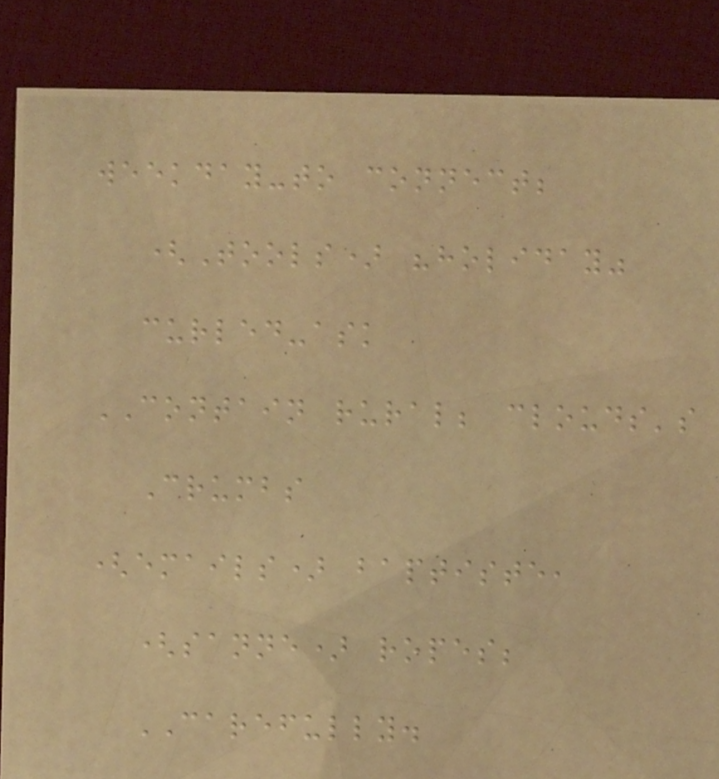weekday-to connect;
(Tools) "holiday"
curled-ask
CONTAIN rural; clouds's
Crumbs
(emails) baptiste,
(sanne) ropes;
CAREFULLY.
